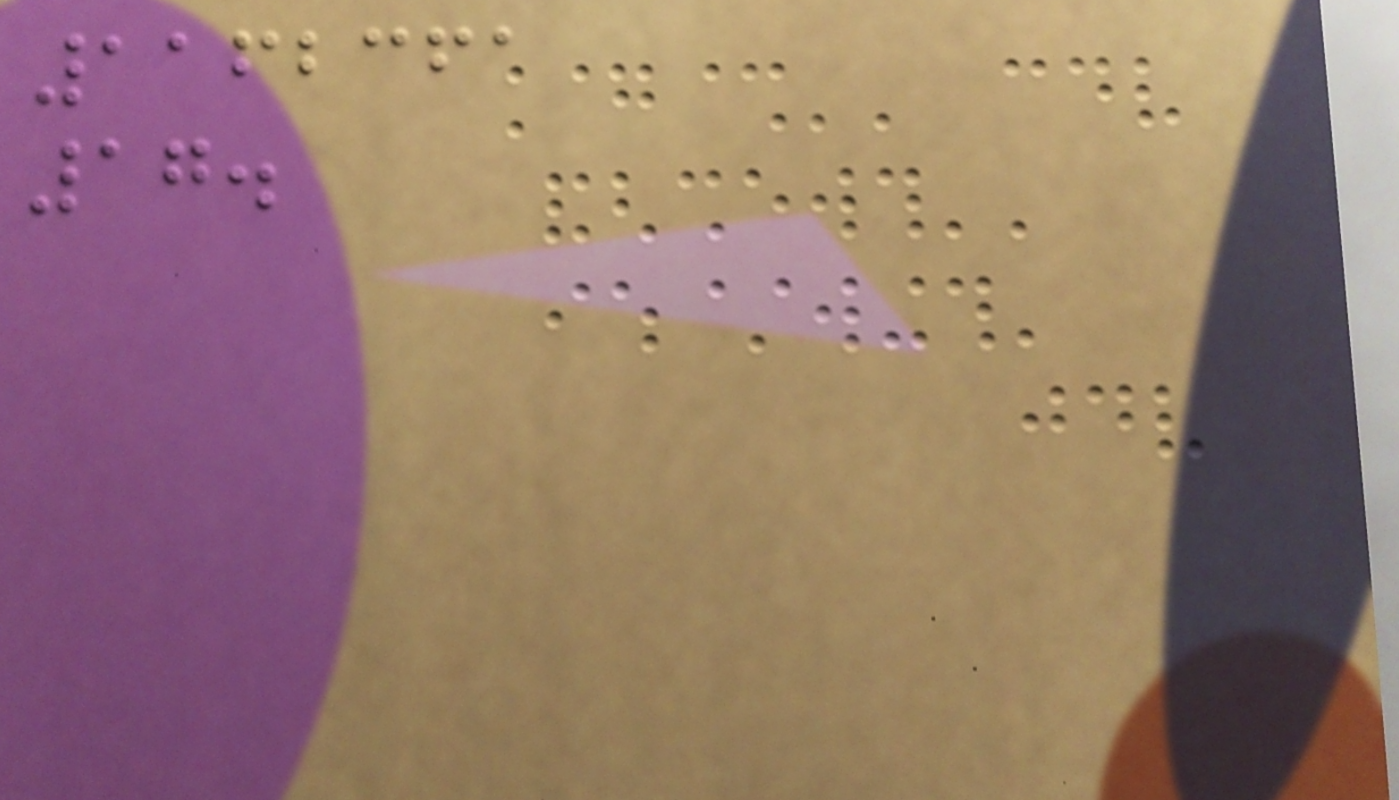1162361
17.
